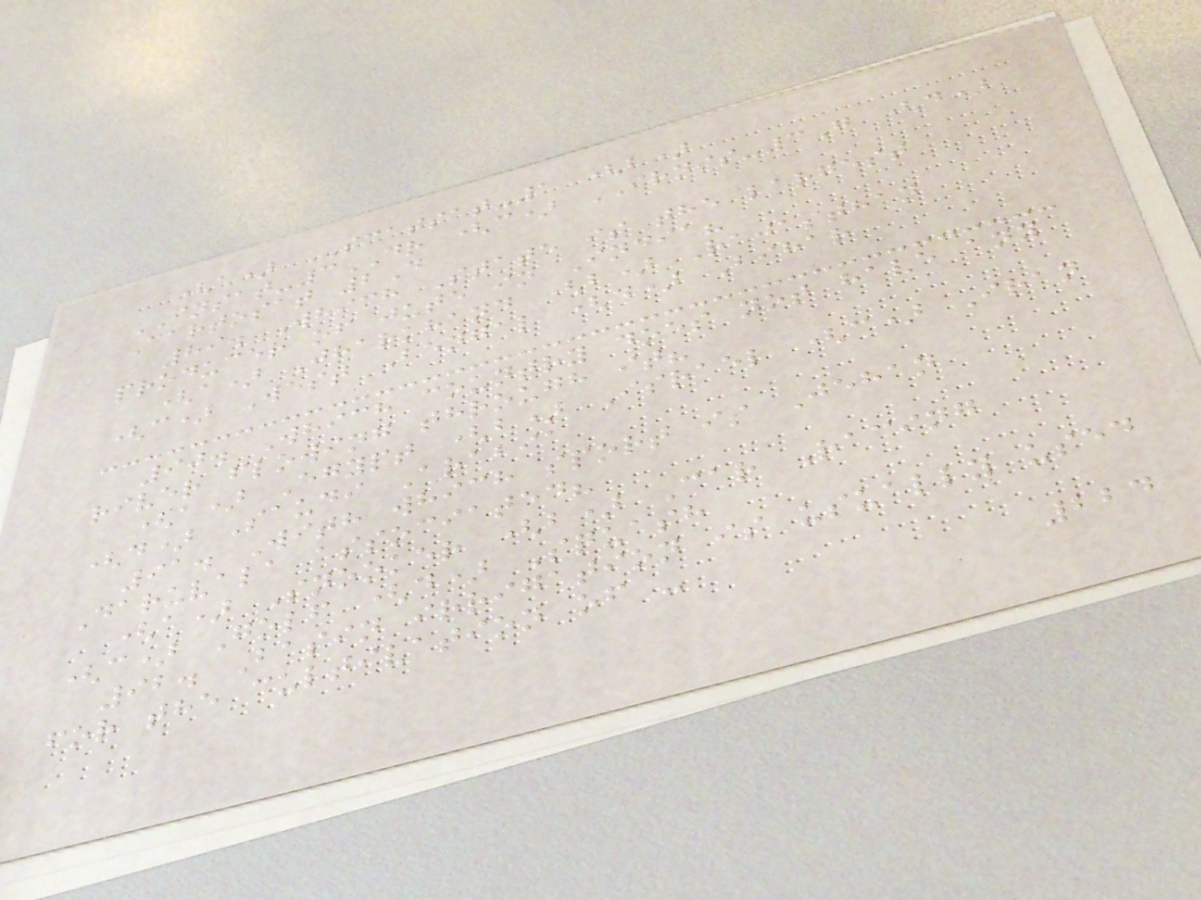(a) SCATSAT-1 (b)
INSAT-3DR (c) IRNSS-3G (d)
Cartosat 2D
89. Which State is the largest
producer of jute in India?
(a) Jharkhand (b) Rajasthan
(c) West Bengal (d) Bihar
90. Which country does not have any
river flowing through it?
(a) Egypt (b) Israel (c) Iran
(d) Saudi Arabia
91. With which sport is Jehan
Daruvala associated?
(a) Snooker (b) Car Racing
(c) Golf (d) Squash
92. Basin irrigation is usually used
for the cultivation of -
224
